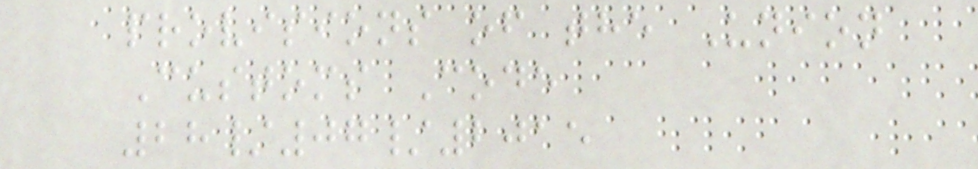provisions of the Union
Customs Code
28/07/2015
